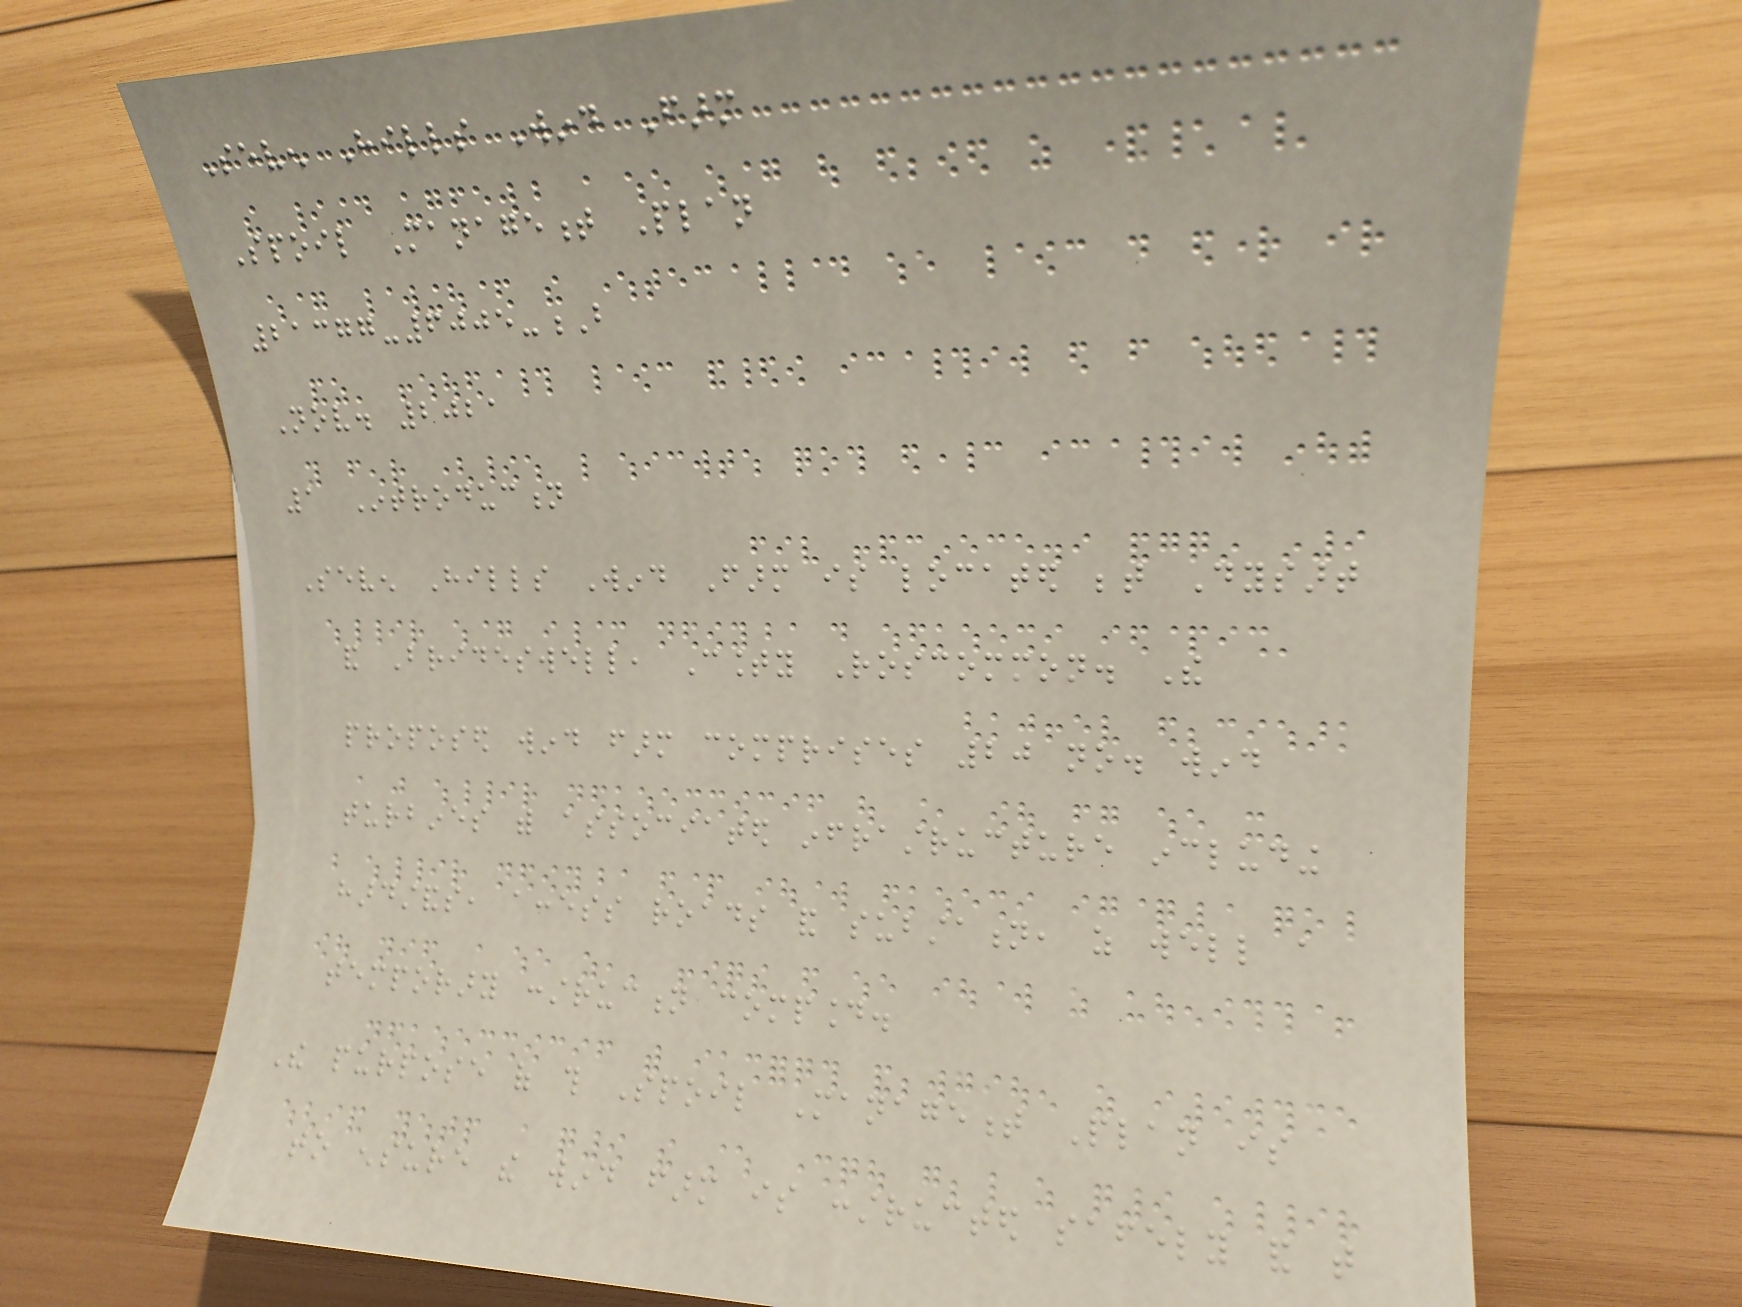Seven Hills Wind Farm
Spoil Management Plan
21377-6005-B
Nov. 2021
1 Introduction
Seven Hills Wind Farm is located between Dysart
and Brideswell, County Roscommon. The
proposed wind farm comprises 20 no. wind
turbines with associated infrastructure including
hardstands, access roads and substation, as well a
temporary construction compound.
The purpose of this Spoil Management Plan is
to ensure the wind farm is constructed safely and that
